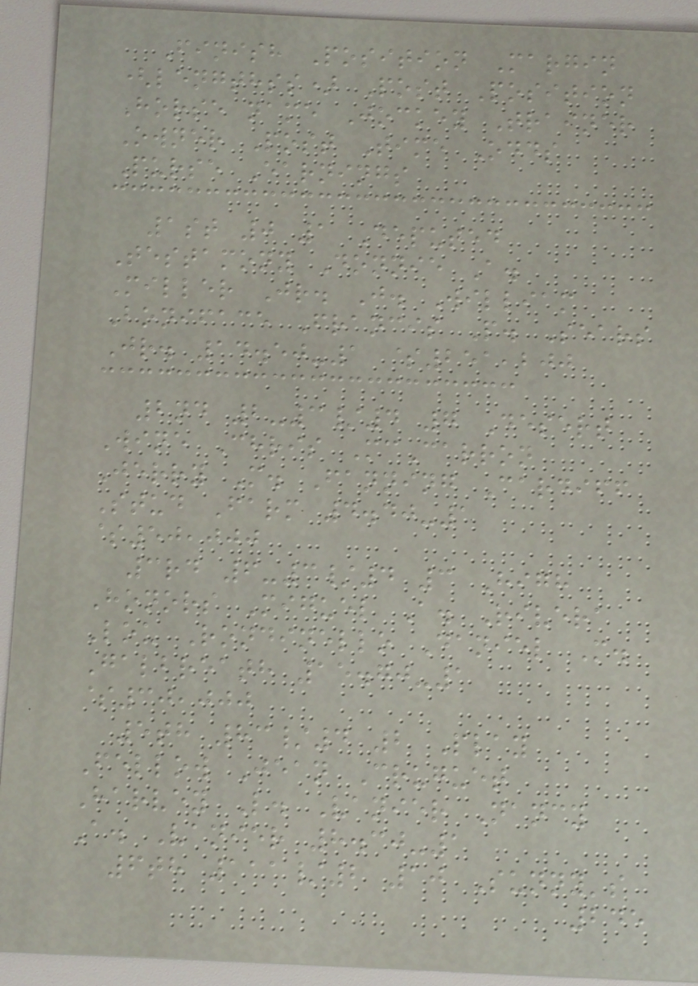Finish Position Margin
(lengthss) Post Position
Horse name Jockey Trainer
Owner Post Time Odds
Purse Earnings
1st 0 1 Deputed
Testamony Donnie A.
Miller Jr. J. William
Boniface Francis P. Sears
Jr. 14.50-1 $251,200
2nd 2-3/4 7 Desert
Wine Chris McCarron
Jerry M. Fanning Cardiff
Stud Farm 4.40-1
$50,000
3rd 6-3/4 3 High
Honors Miguel A. Rivera
Lou Rondinello Daniel M.
Galbreath 15.70-1
$30,000
5th 83/4 2 Play
Fellow Jean Cruguet
Harvey L. Vanier Nancy
A. Vanier 8.30-1
6th 111/2 10 Sunny's
245
